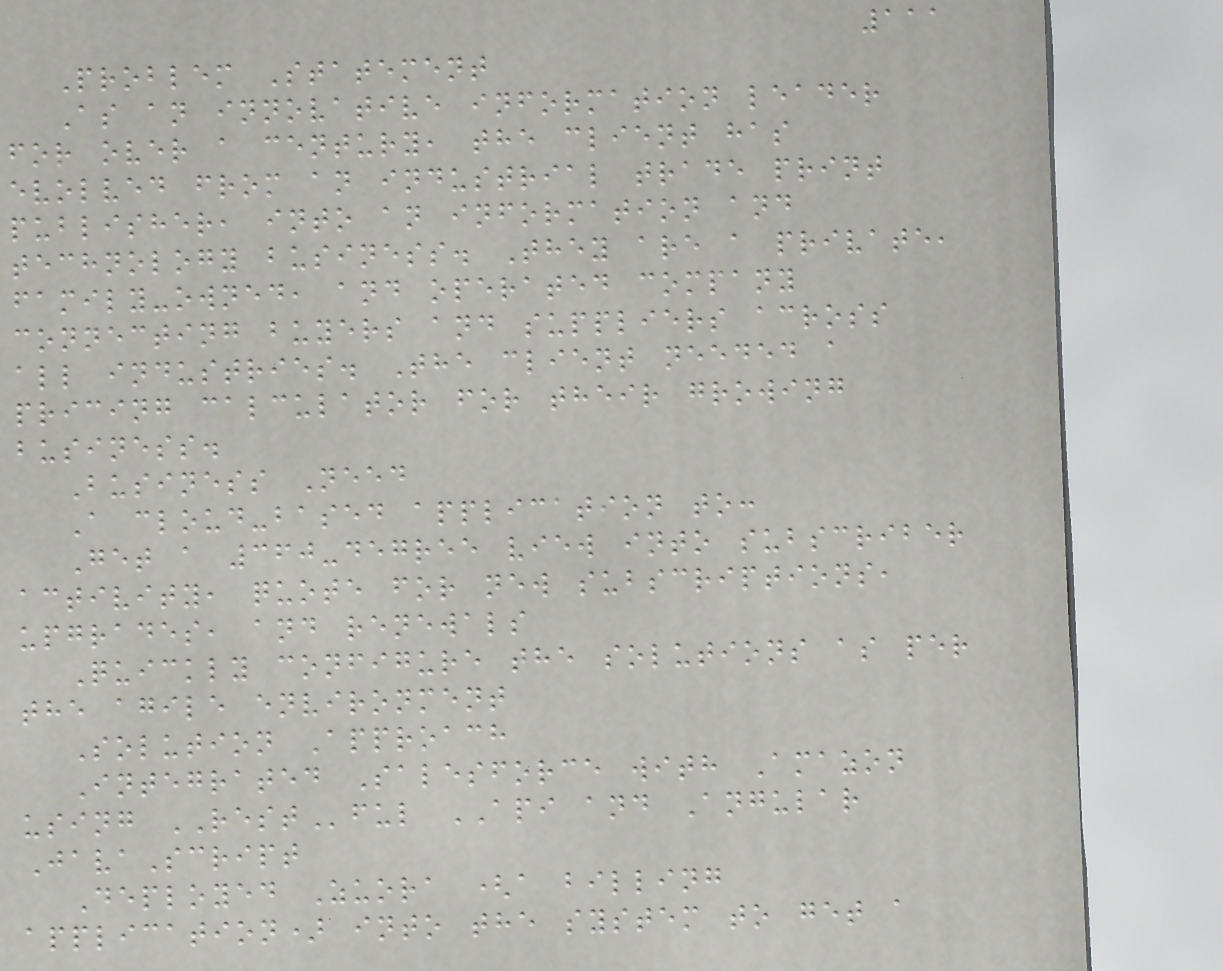111
Problem Statement
As an innovative information leader
for over a century, the client has
evolved from an industrial trade print
publisher, into an information and
technology business. They are a private,
family-owned, and operated company
connecting buyers and suppliers across
all industries. The client needed a
pricing calculator for their growing
business.
Business Need
A cloud-based application to:
Get a 360-degree view into subscriber
activity, quote for new subscriptions,
upgrades, and renewals
Quickly configure the solutions as per
the agile environment
Solution Approach
Integrated Salesforce with Amazon
using RESTful API and Angular
JavaScript
Deployed Zuora (a billing
application) into the system to get a
